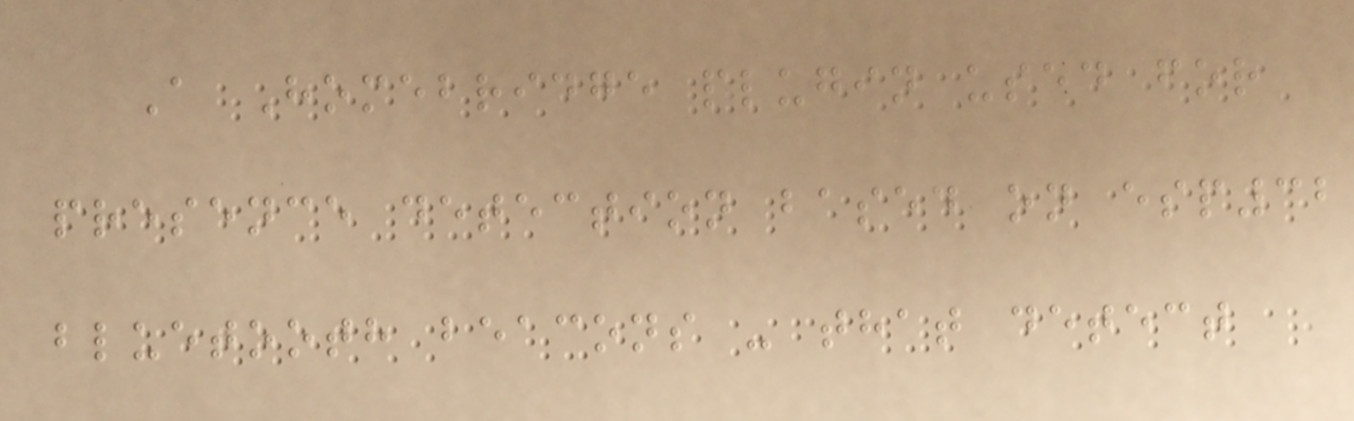A Homebridge plugin used for
presence detection based on esp32
bluetooth beacons - that detect
